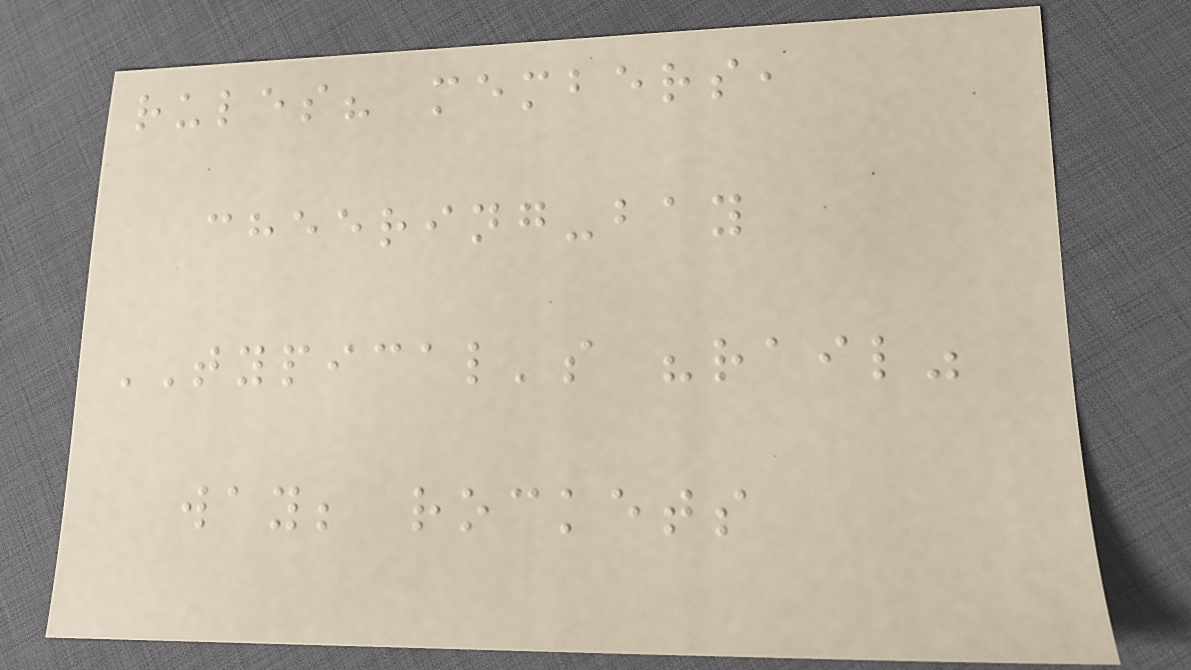rules? members,
cheering-bay
TYPICAL's "rail"
way; rockets
